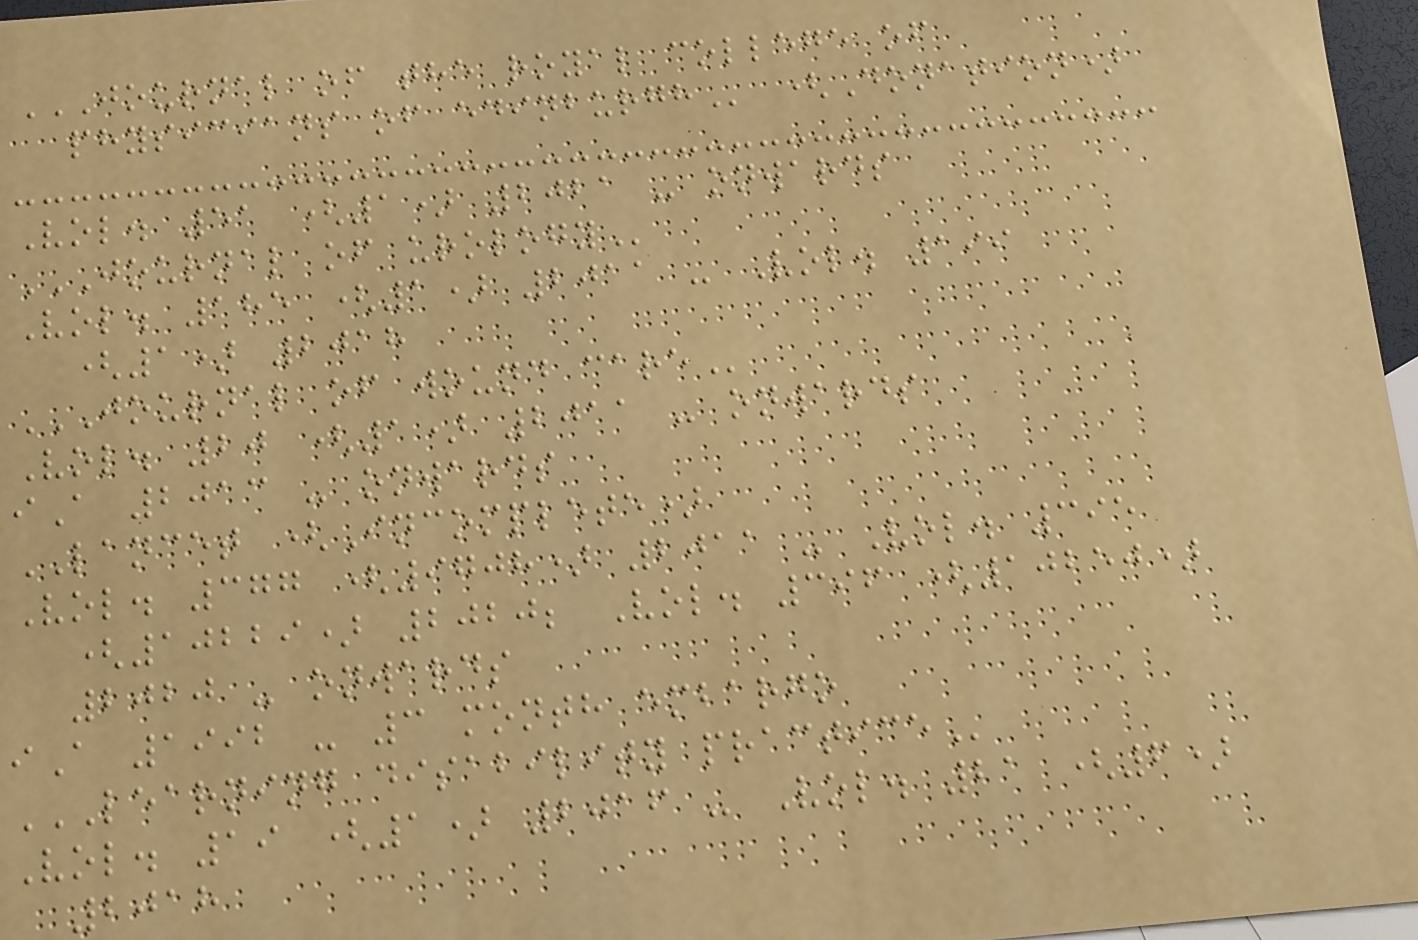JOURNAL OF THE ROYAL COLLEGE OF
PHYSICIANS OF EDINBURGH (Donation)
Vol. 51 (1) 2021 - onwards
JOURNAL OF UROLOGY
Vol. 185 (1) 2011 - Vol. 199
(1) 2018
JOURNAL OF WOUND CARE
Vol. 20 (1) 2011 - onwards
iA 2013 - onwards
LANCET (Incomplete)
Vol. 377 (9708) 2011 - Vol. 395
(10229) 2020; Vol. 396 (10250)
2020 - onwards
iA 1992 - 3 month embargo
LEARNING DISABILITY PRACTICE
Vol. 19 (1) 2016 - Vol. 21 (6)
2018
